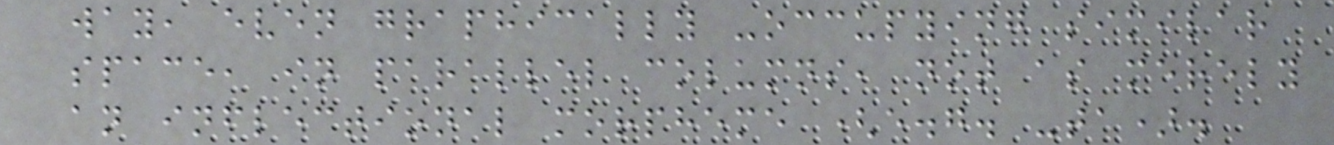way, even graphically -occupying similar
space, in parallel columns, not as merely
an inflectional morpheme (e.g. -ta).
